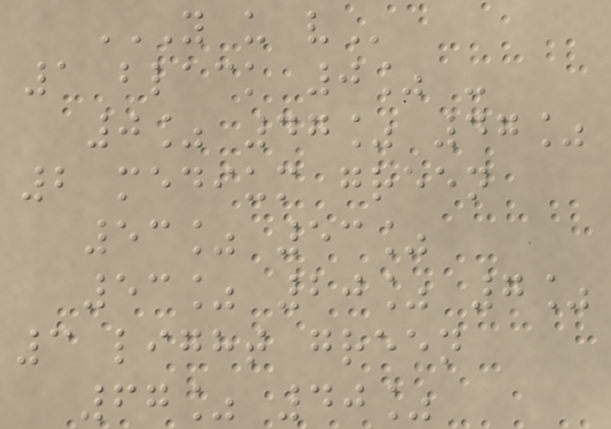Y U V
1 black 0% -
0% 47% 47%
2 medium green
53% 53%
53% 20% 7%
3 light green
67% 40%
